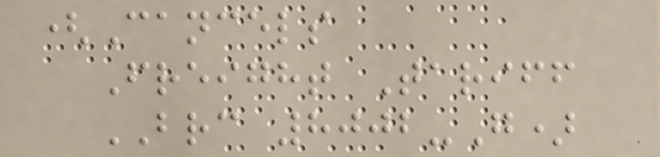(Cancels
Freight Tariff
BRC 8002-G)
